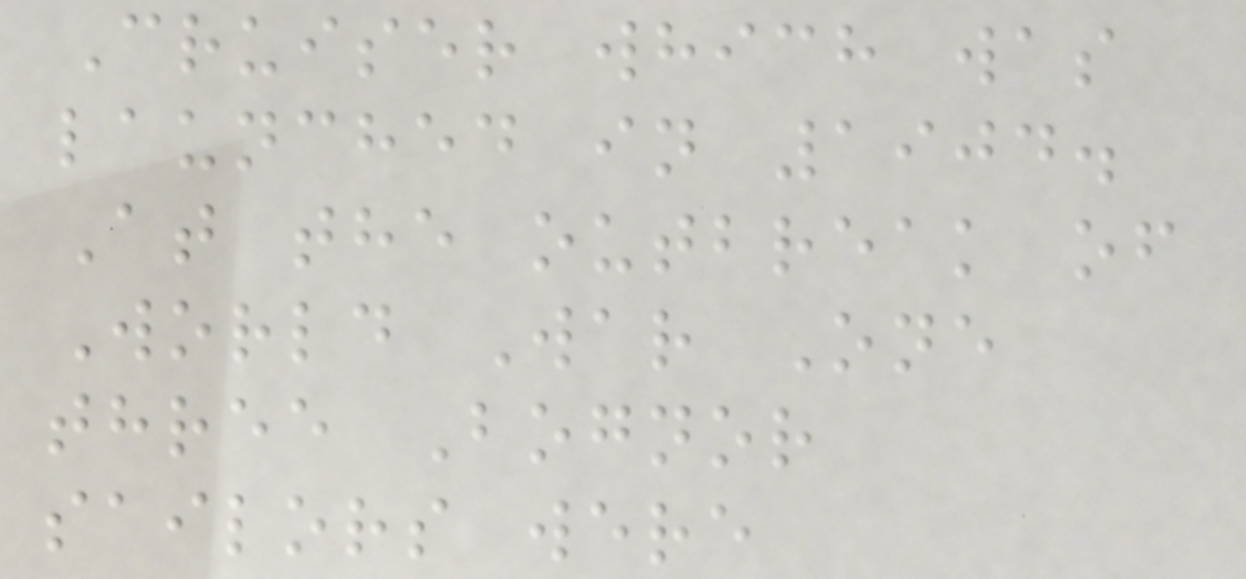Cruiser which was
launched in 1904.
At the outbreak of
World War One
three Bognor
sailors were
